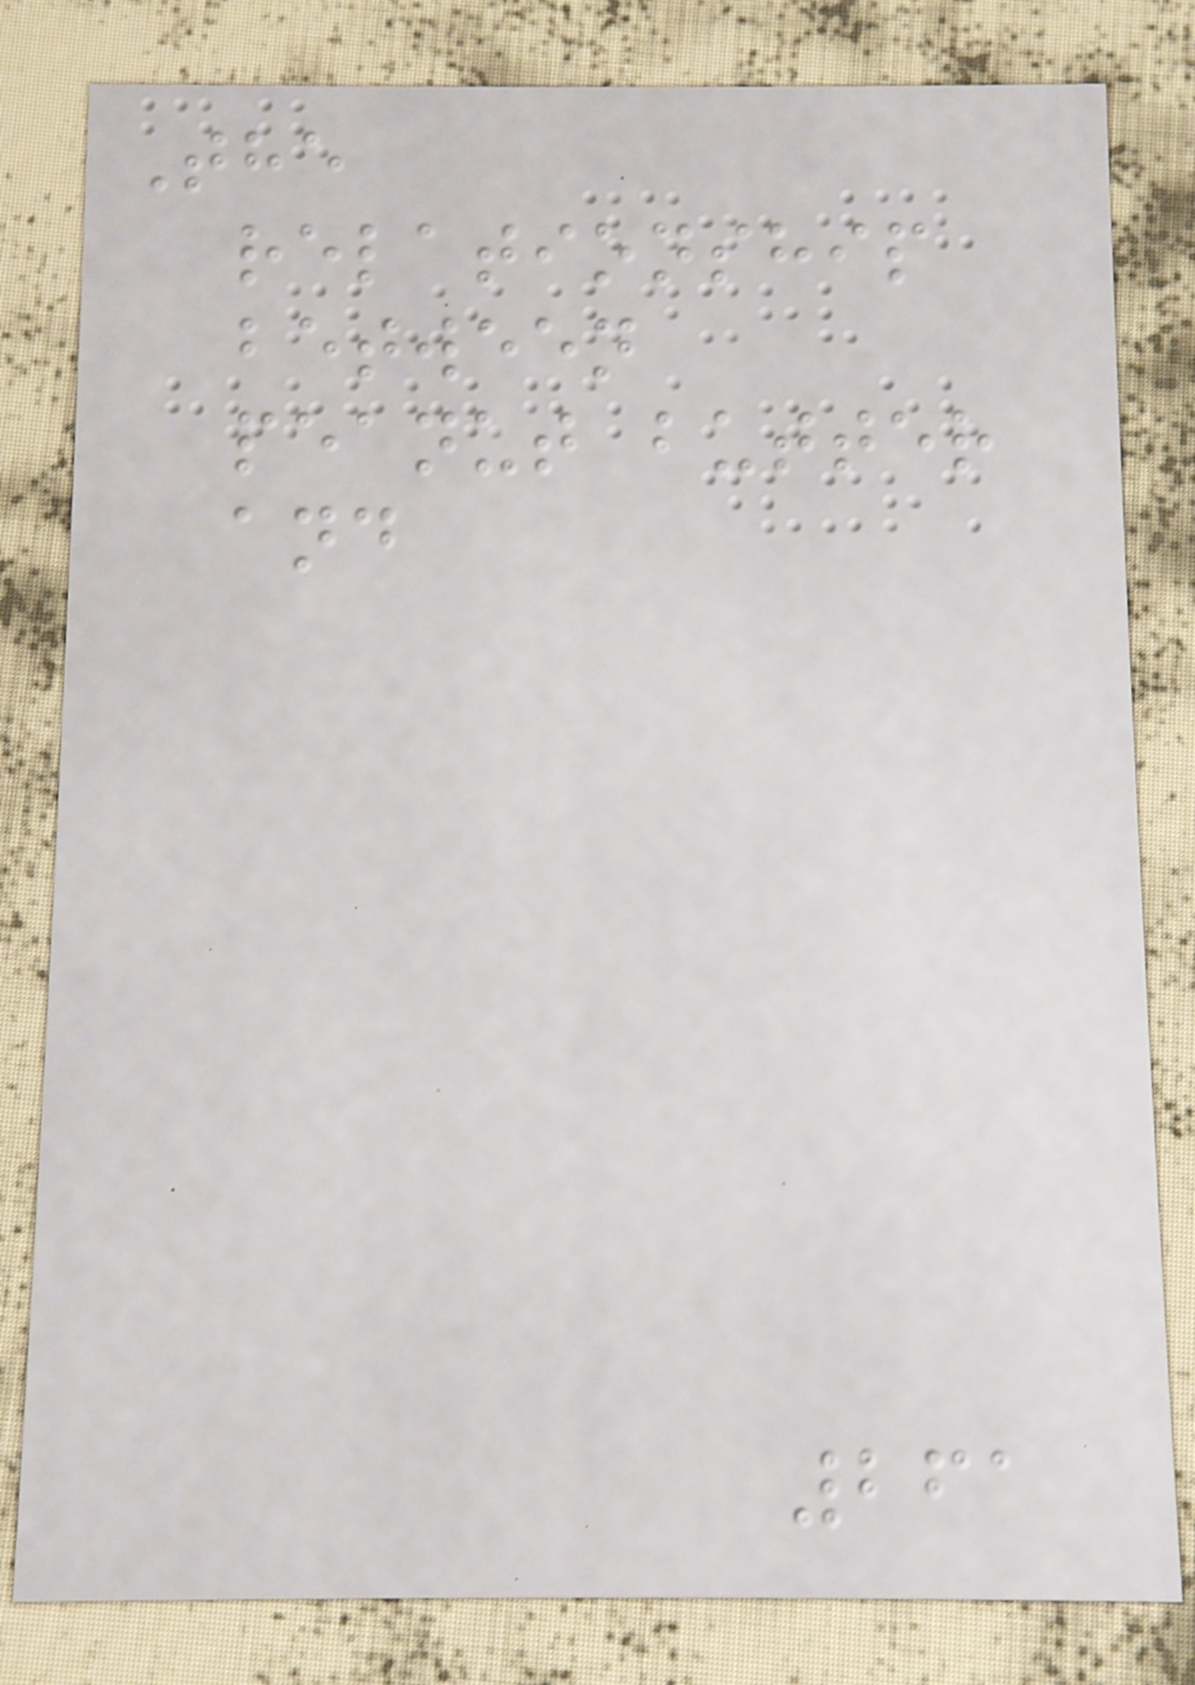The
relationship
between
peanut butter
and
261
